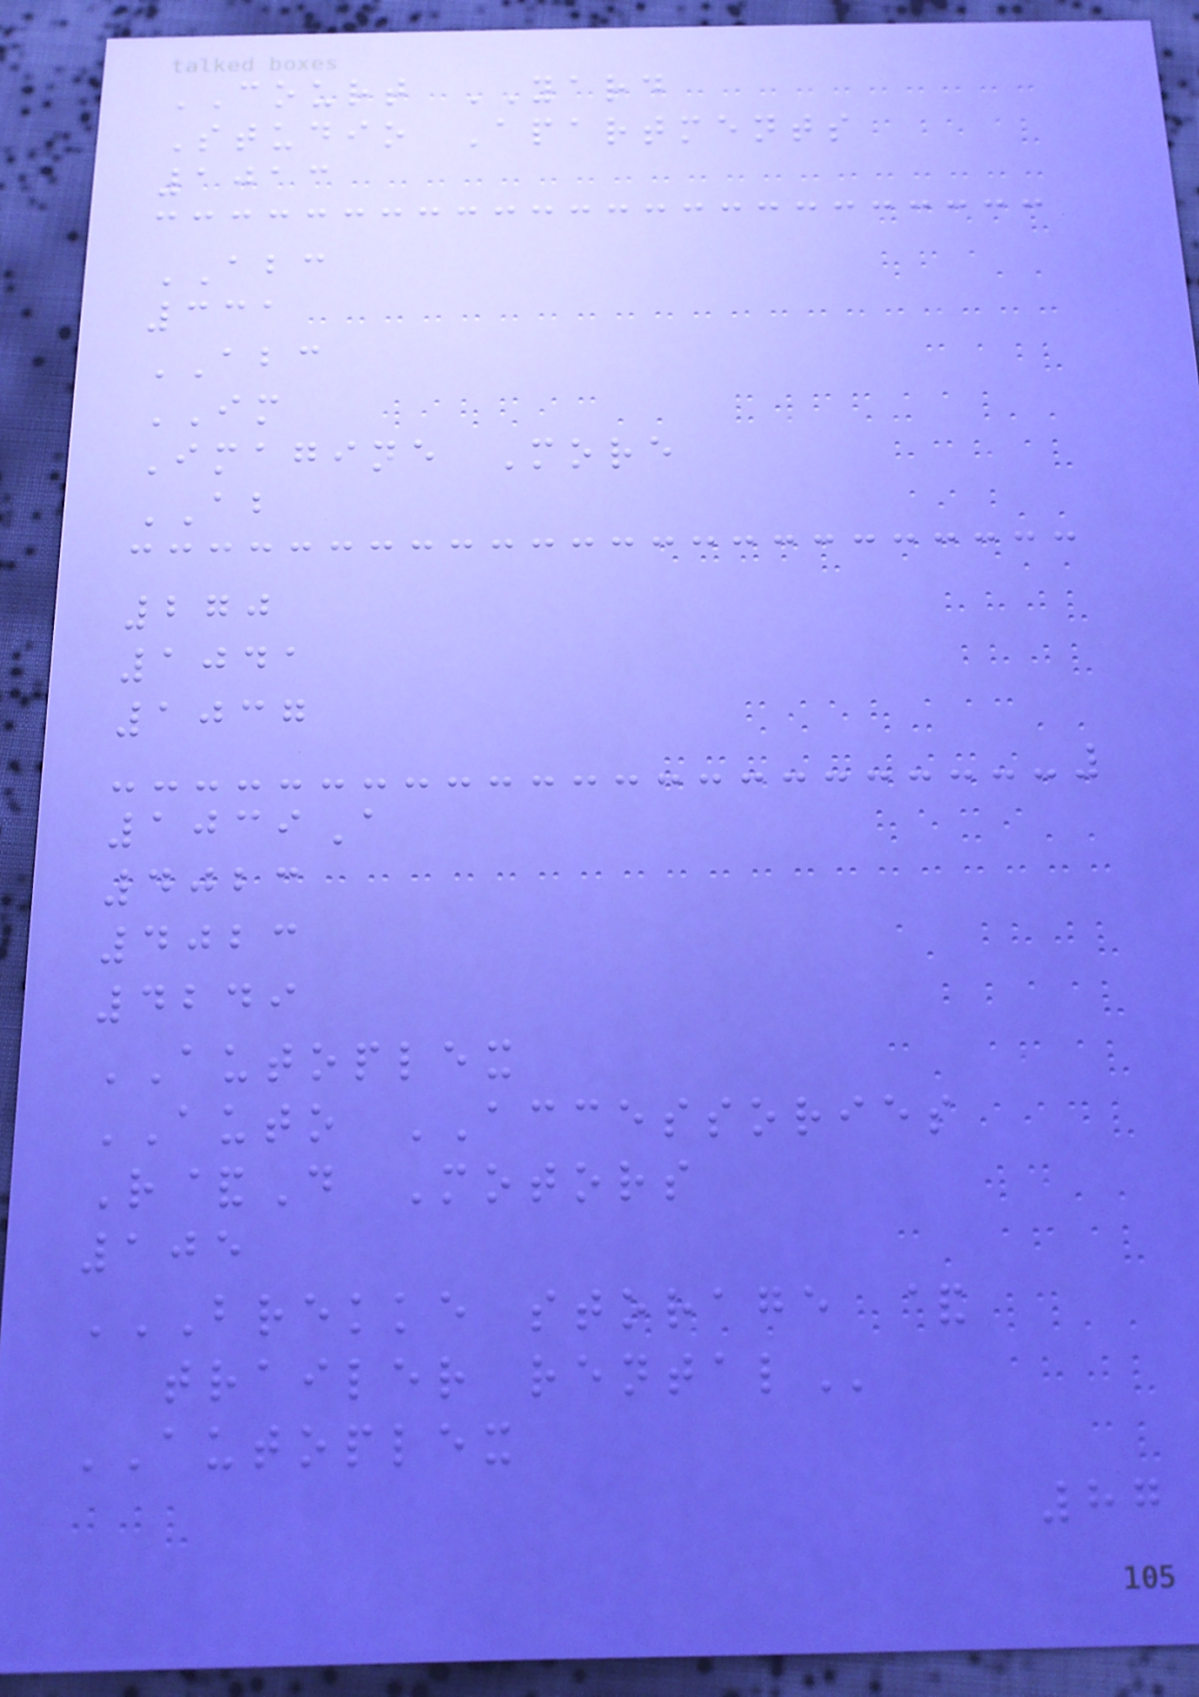COURT YARD
Studio Apartments
1013
ABC
331
ABC
IM
Imagine More
AB
270
1041
1037
1039A
4023
4023
4249
AUTOPLEX
AUTO ACCESSORIES
R&D Motors
105
BREKKE STORAGE &
TRAILER RENTAL
AUTOPLEX
87
